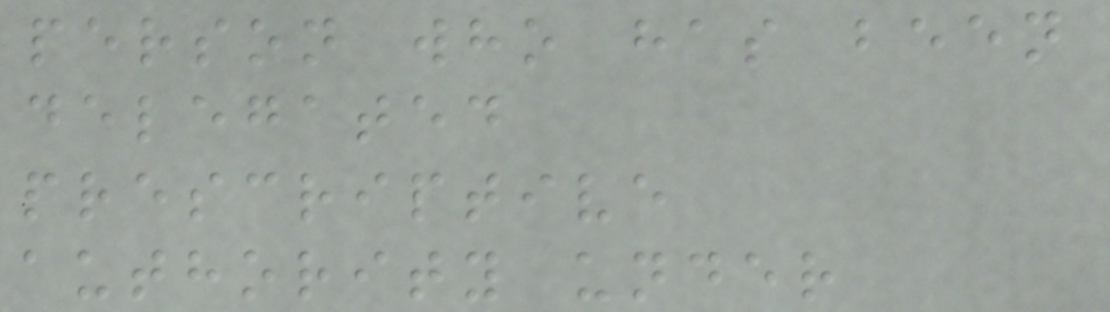person who has been
delegated
prescriptive
authority under
